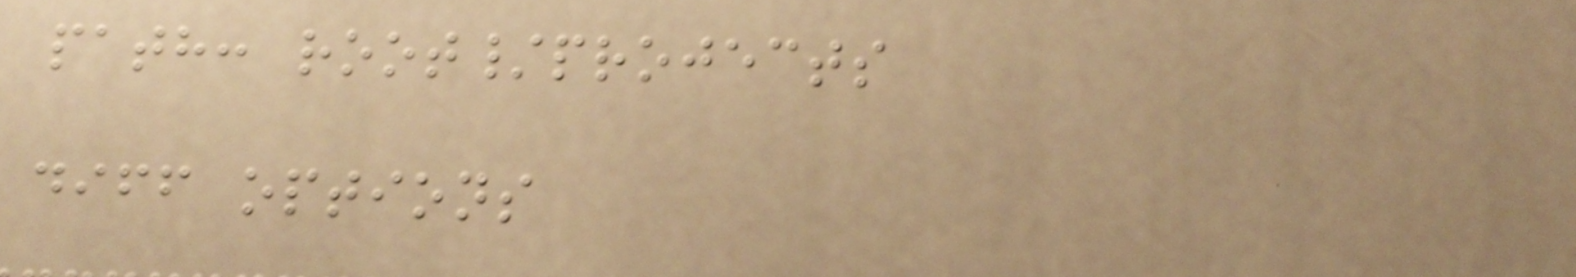path: root/projects
diff options
